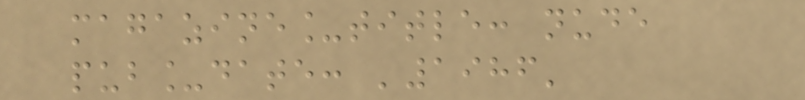magazine_title: nude
pub_date: '1986'
